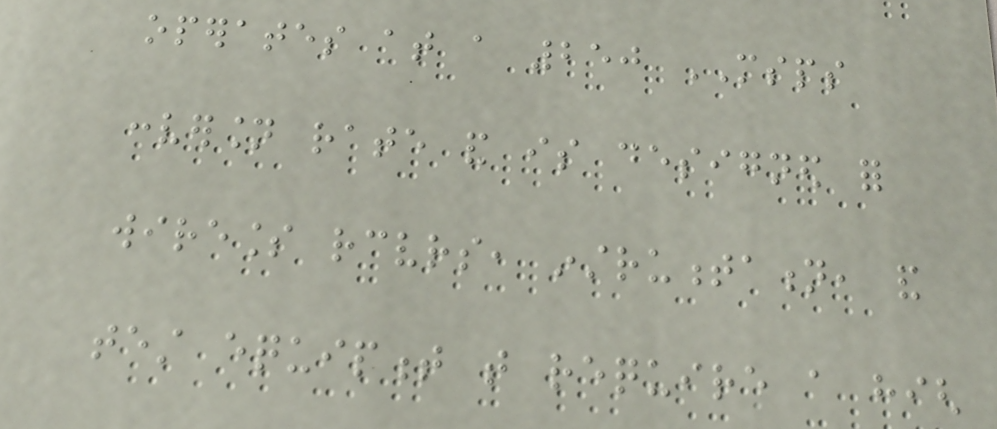operates at a 250 MSPS
conversion rate and is designed for
wireless receivers, instrumentation, and
test equipment that require a high
